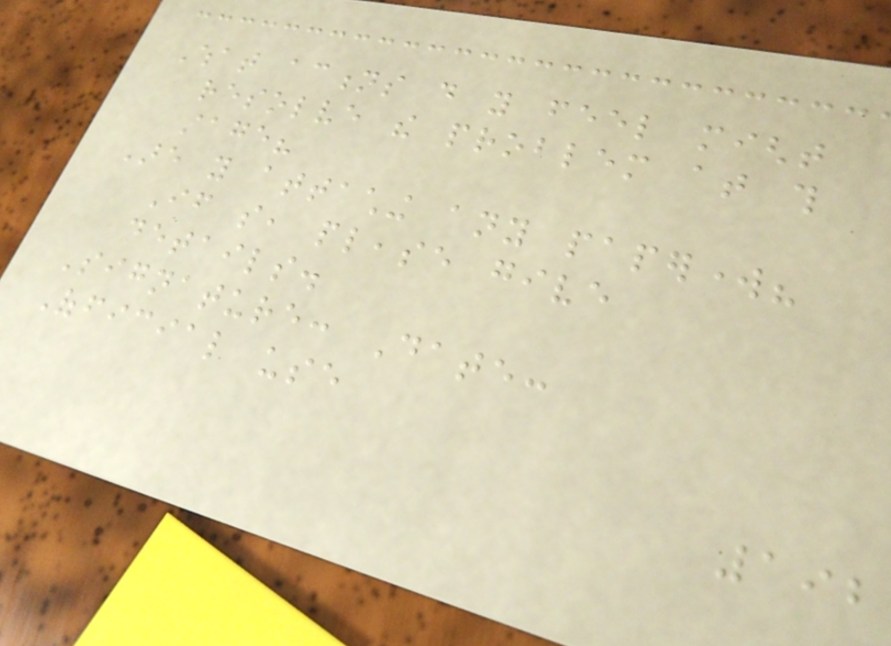What actions do you feel might
resolve the problem at this
stage?
Are you attaching any paperwork?
If so, please give
details.
Signature: Date:
Official use
192
